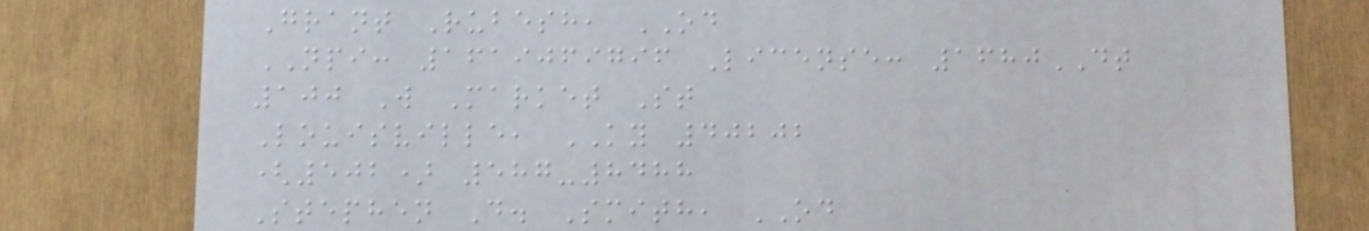Grant Rubesh, OD
NPI: 1619069796 License: 1680DT
100 W Market St
Louisville, KY 40202
(502) 587-8488
Stephen D. Smith, OD
